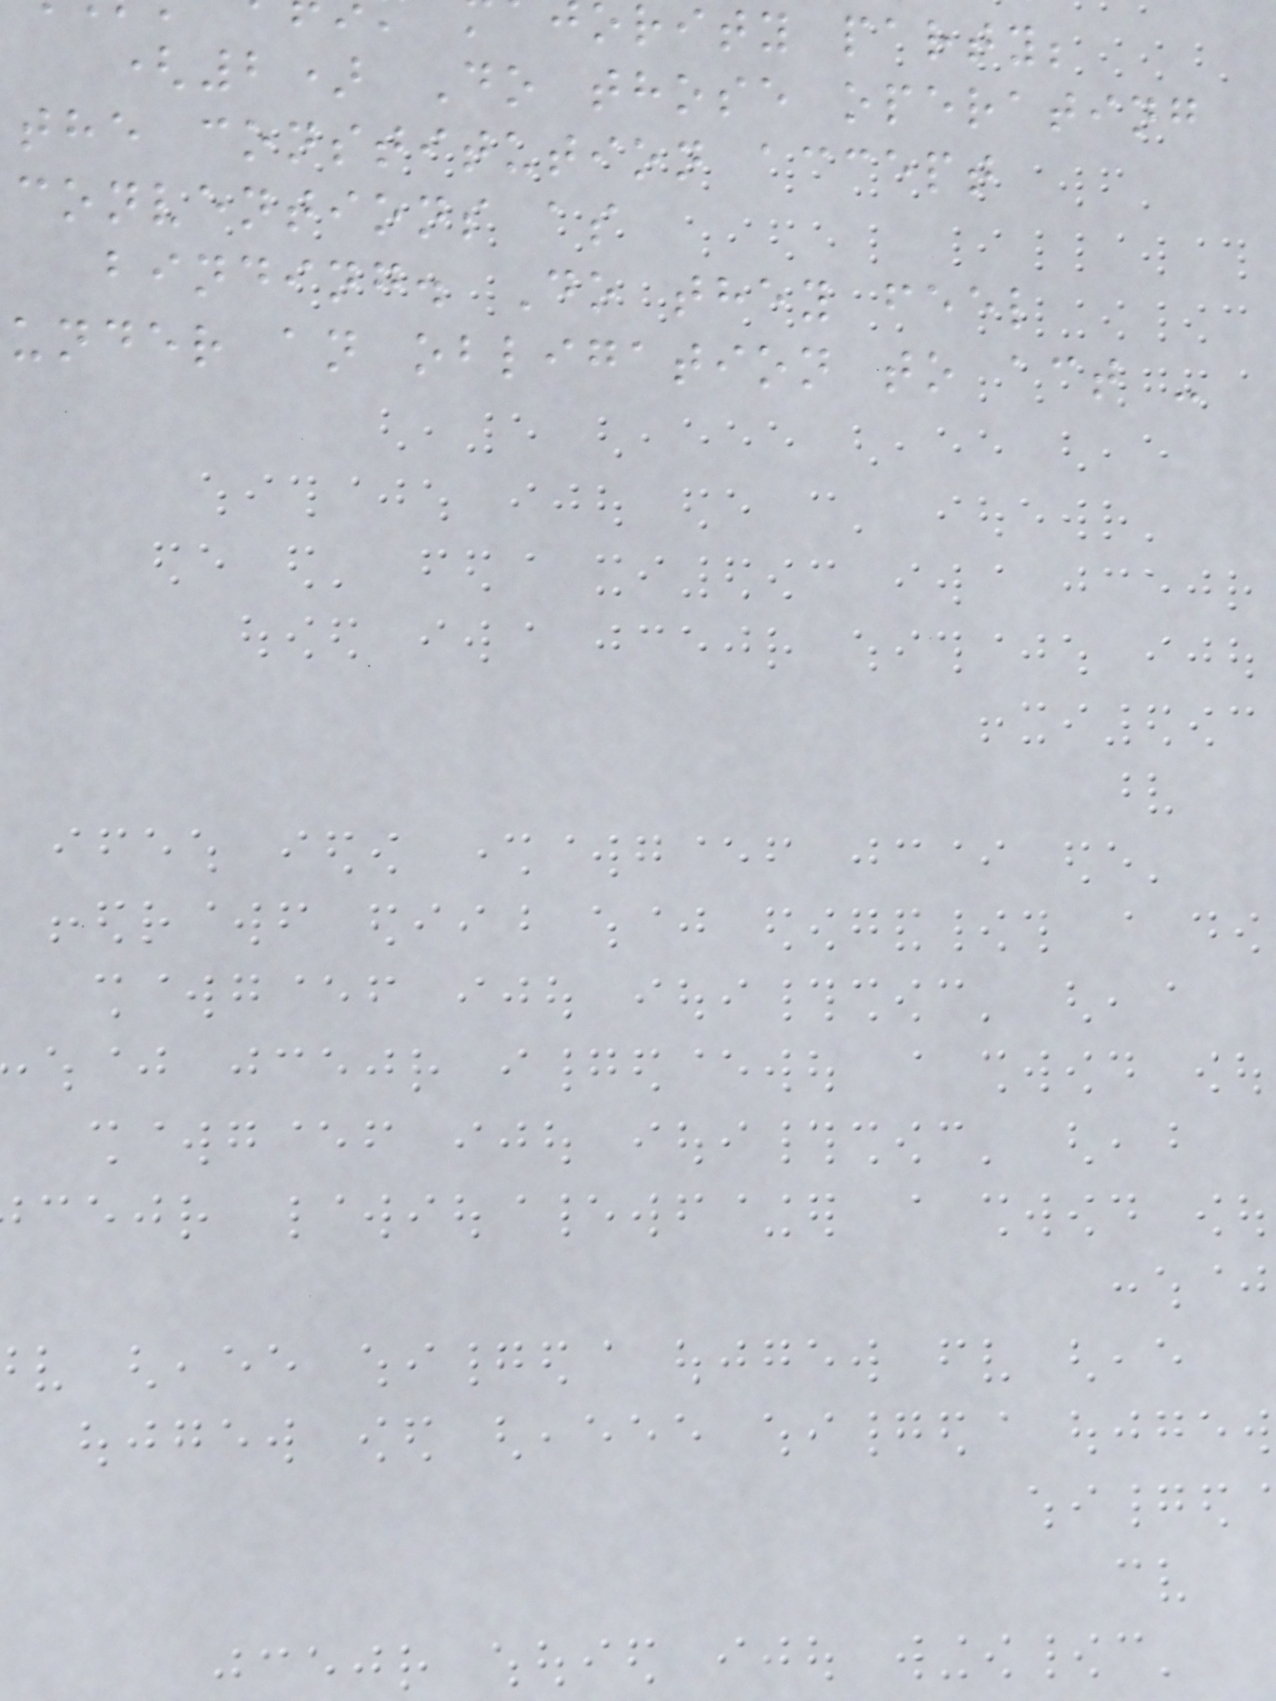rity party;
(2) Do those operating
the constitution accept
conventions as
binding. Do they feel
under an obligation to act -
